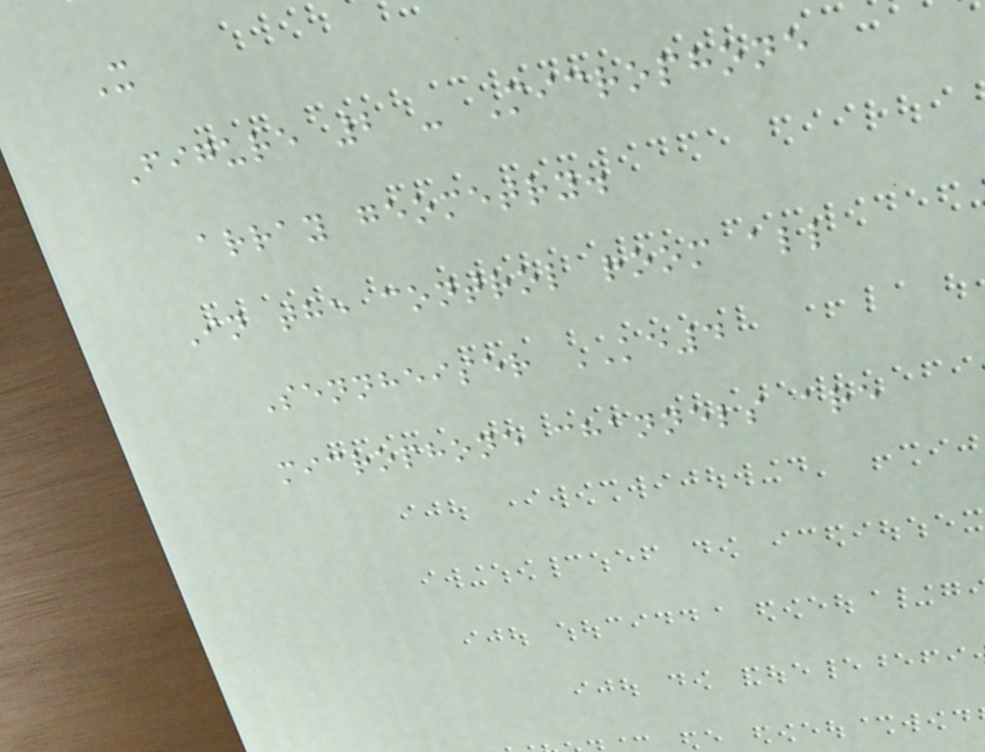X
Figure 2 - Microphone
array geometry.
In the control room all
Sennheiser KE4
microphone channels are
